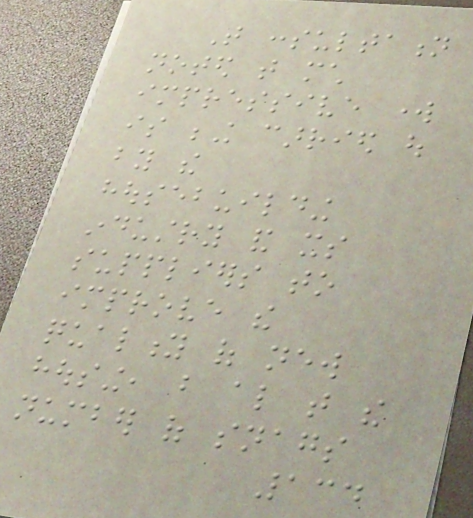That consultation
noted that much
impressive work
is being carried out
by the
housebuilding
industry and its
suppliers to
improve the
quality of new
housing, but also that the
number of snags
134
